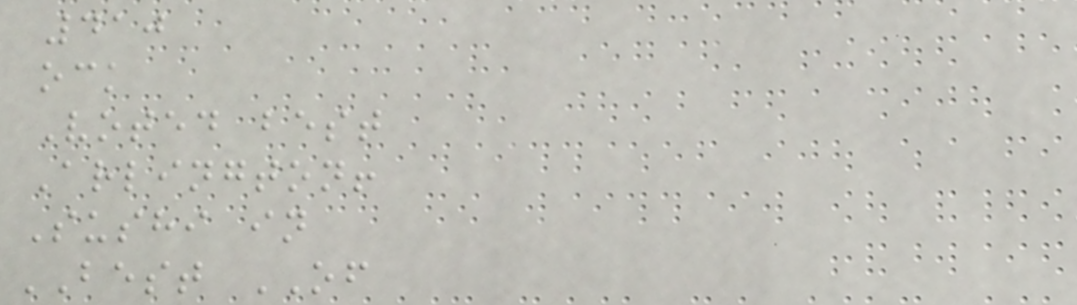410
ock
Voted best
Arlington!
Sushi in
BEST OF
